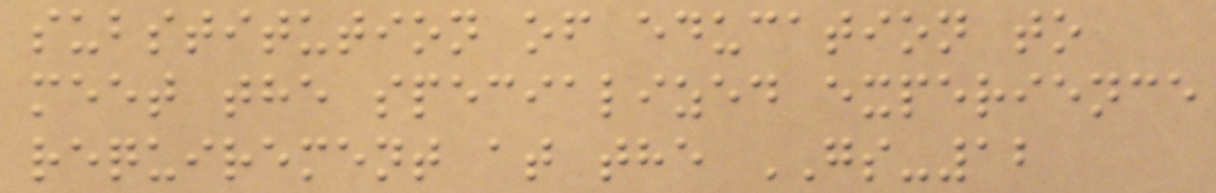substitution of education to
meet the specialized experience
requirement at the GS-12
